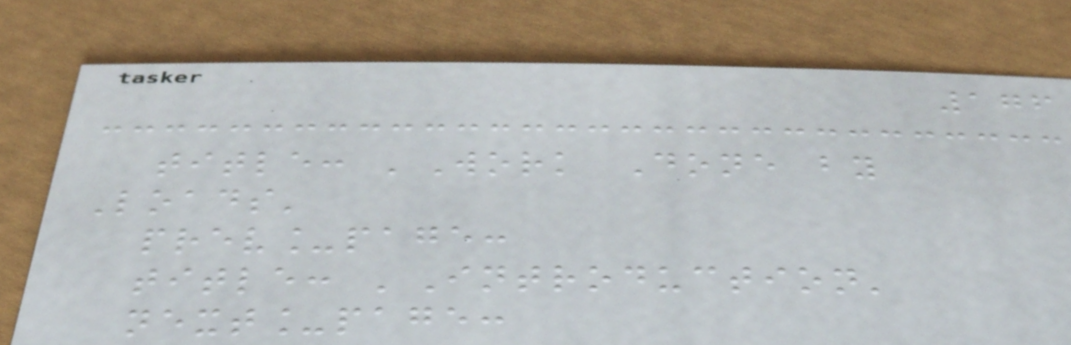176
title: 'Work Done by
Loads'
prev_page:
title: 'Introduction'
next_page:
